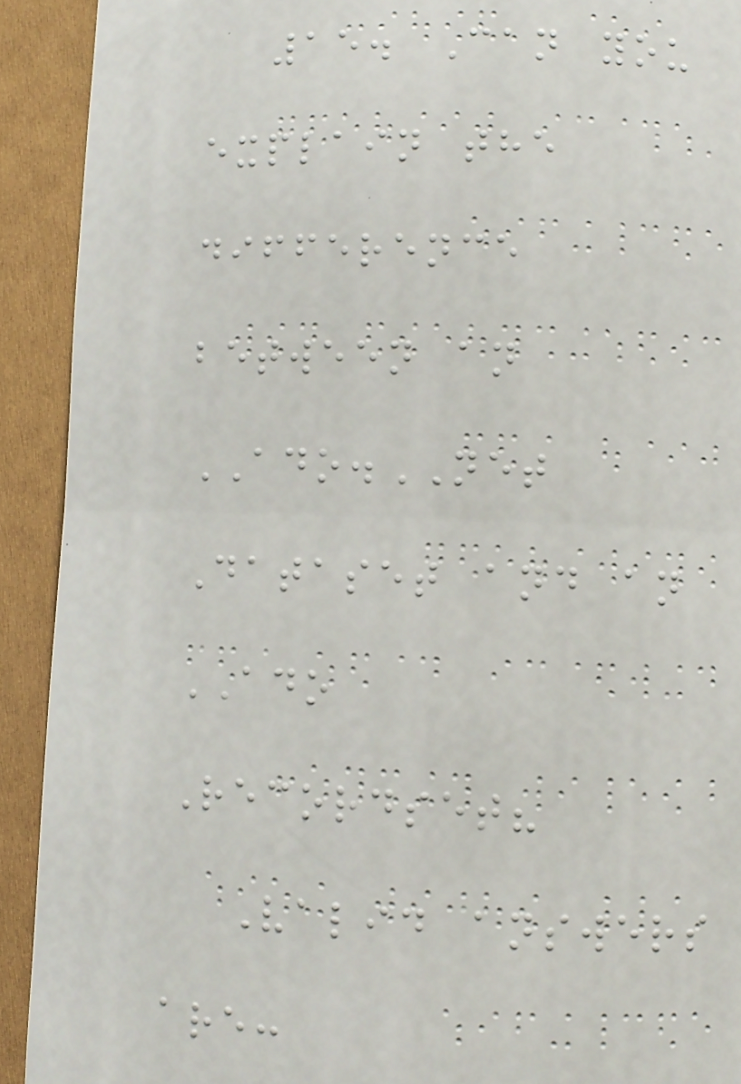15. Can you
explain the
difference
between an
ADO.NET
Dataset and an
ADO
Recordset?
Valid answers
are:
